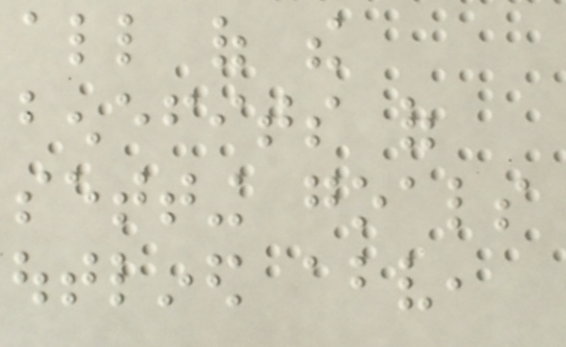all of the
benefits of
setting goals
outlined above,
